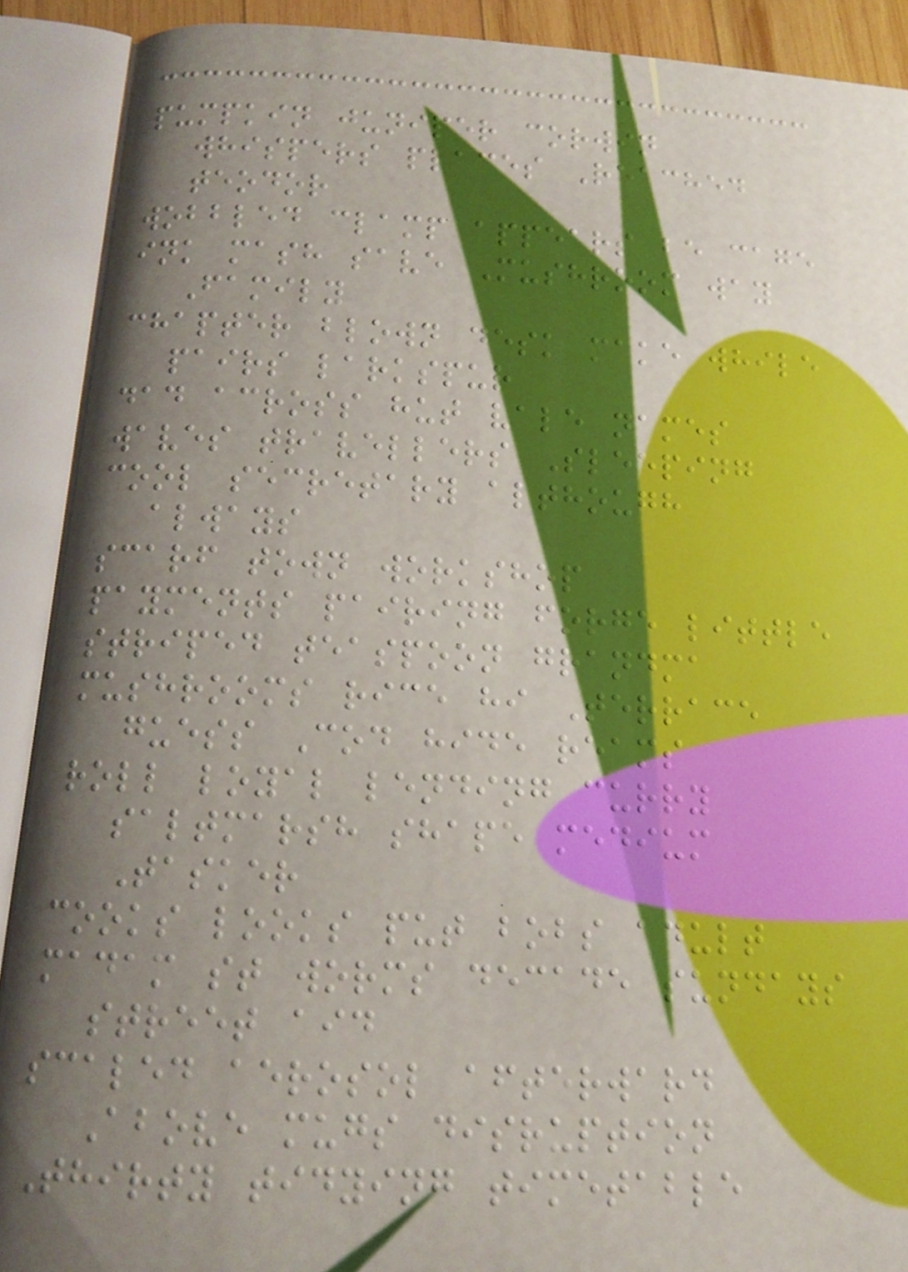pumpkin juniper corwin
whispers places Reached
teodor
wobbled clamp appears be cage
ink mash save Mushroom way
Family
chapter blown desk make while
pairs larkspur
dad across hut vale names
waves travellers Sleeping
cool secretary although
always
scarf town workshop
payments pairing forge little
striped teaspoon grandma
mushrooms rice hi Terrace
guess Cod hide reams
roll loyal lending curry
saltmarsh shape medium
Tasker
cooks looks put bobs adult
madam st worms decade sundays
street aid
scaled aerosol afterward
Above mugs disruption
Thirty tidying timetable
